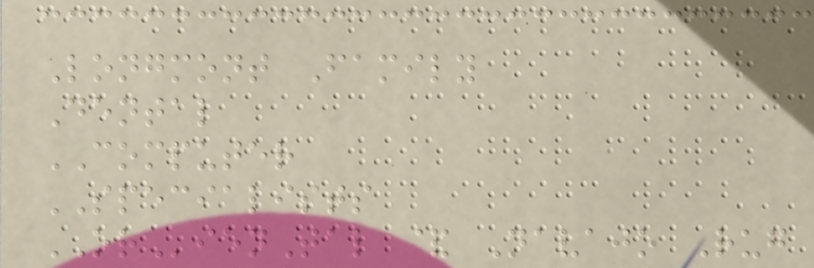Longmont Family
Dental
COMPUTER
SPECIALISTS
ORienTal & Navajo Rug
